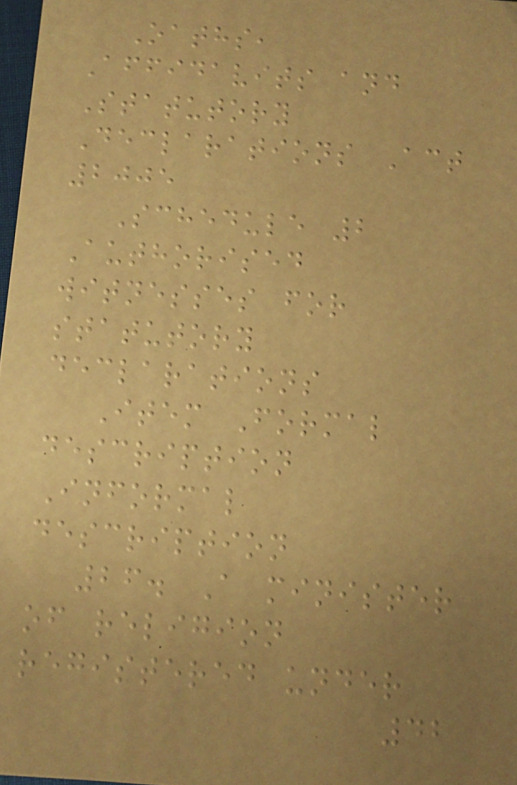Oaths,
Affidavits and
Statutory
Declarations Act
2005
Schedule 2
Authorised
witnesses for
statutory
declarations
Item Formal
description
Informal
description
26. A minister
of religion
registered under
42
